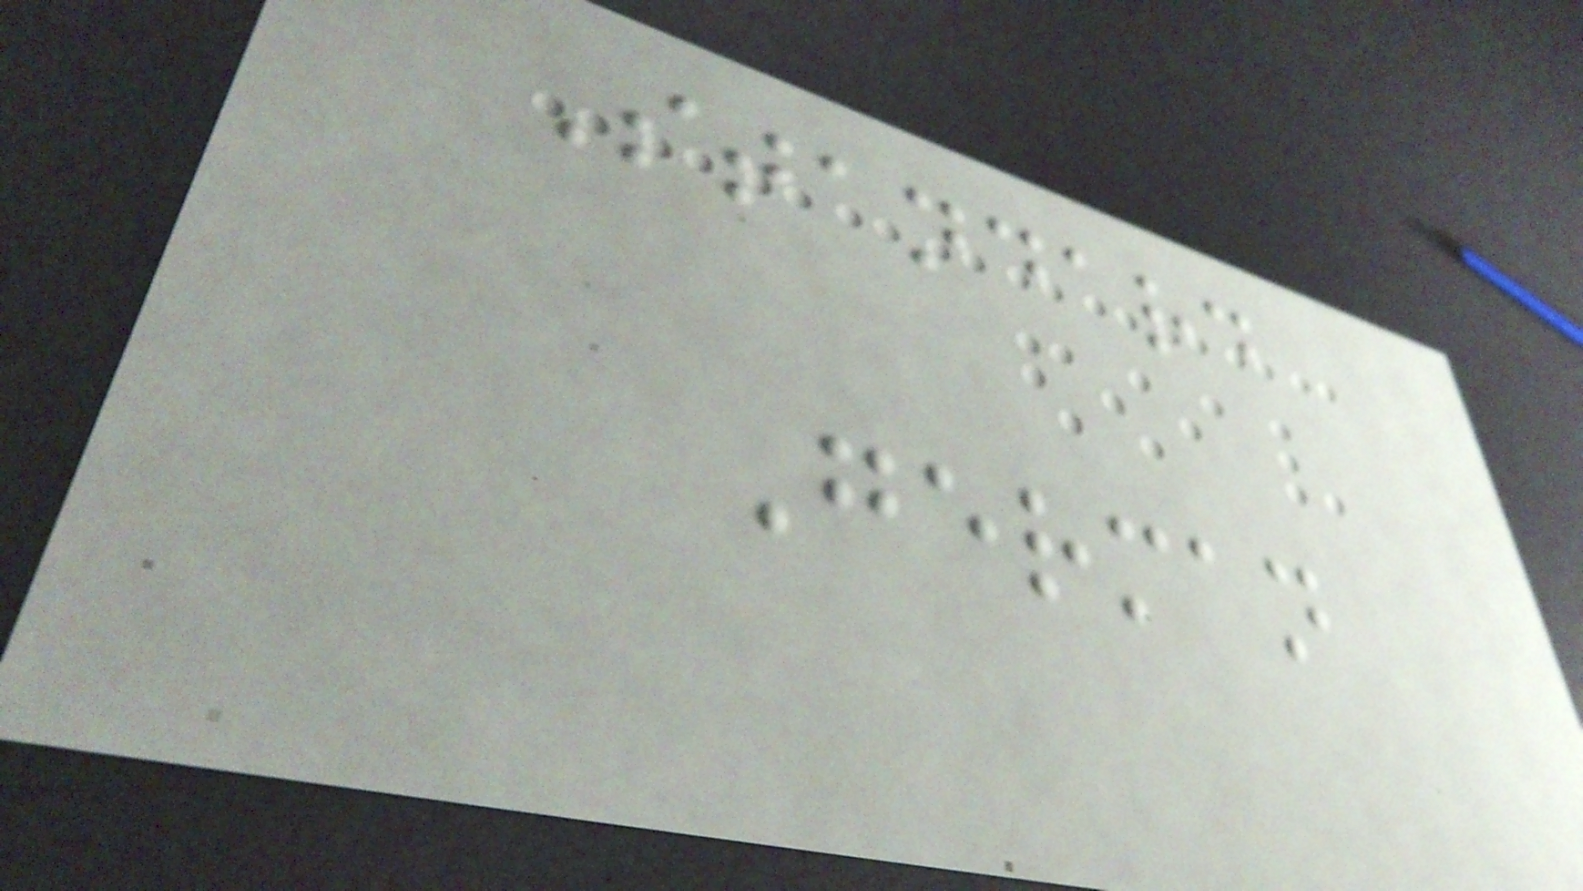Standard
German
